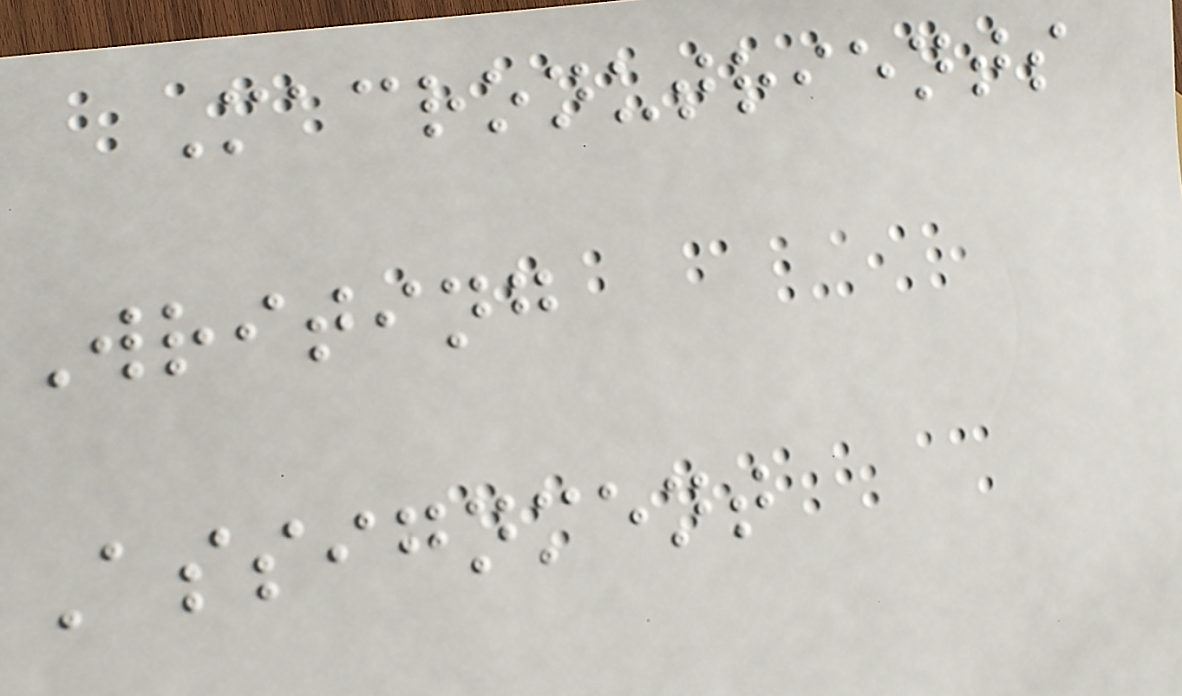Macronutrients
Writing
Assignment
